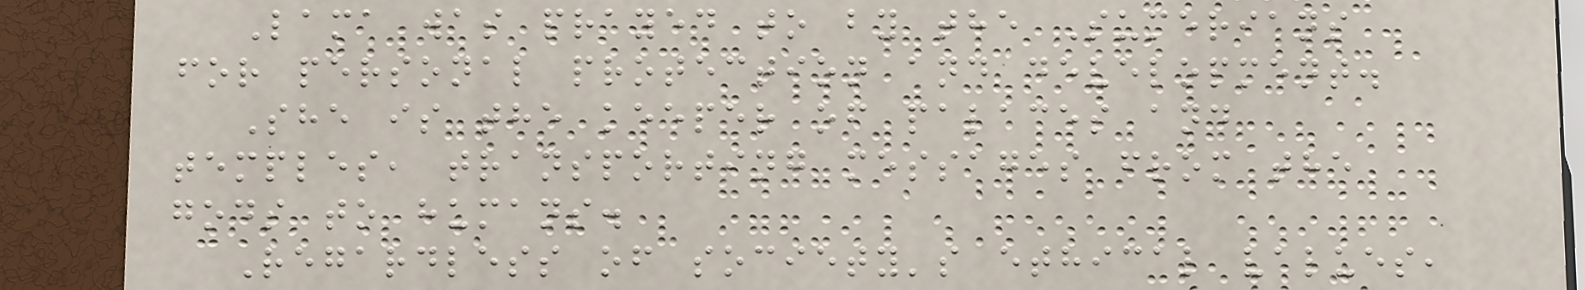Lama was prayed to by the Sumerians
for personal protection and development.
She is the keeper of palaces and
temples, transporting messages from the
gods to humans.
Regardless of society's ethical values,
